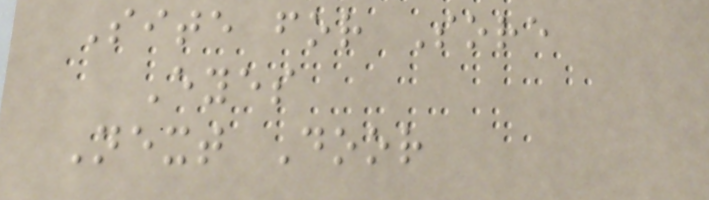Site for Sore
Eyes
Next Door
